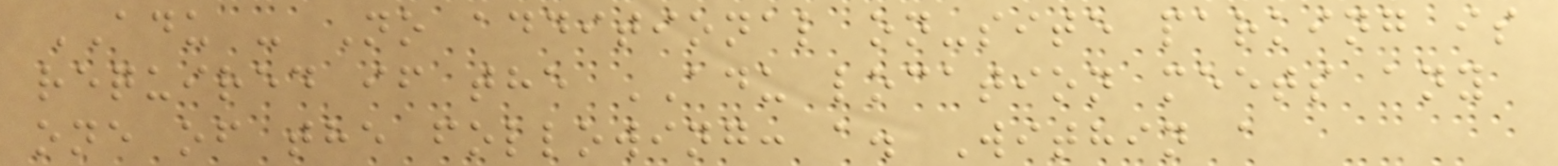ADU - No additional on-site parking is
required if the ADU location meets any
one of the following: a. Within a
